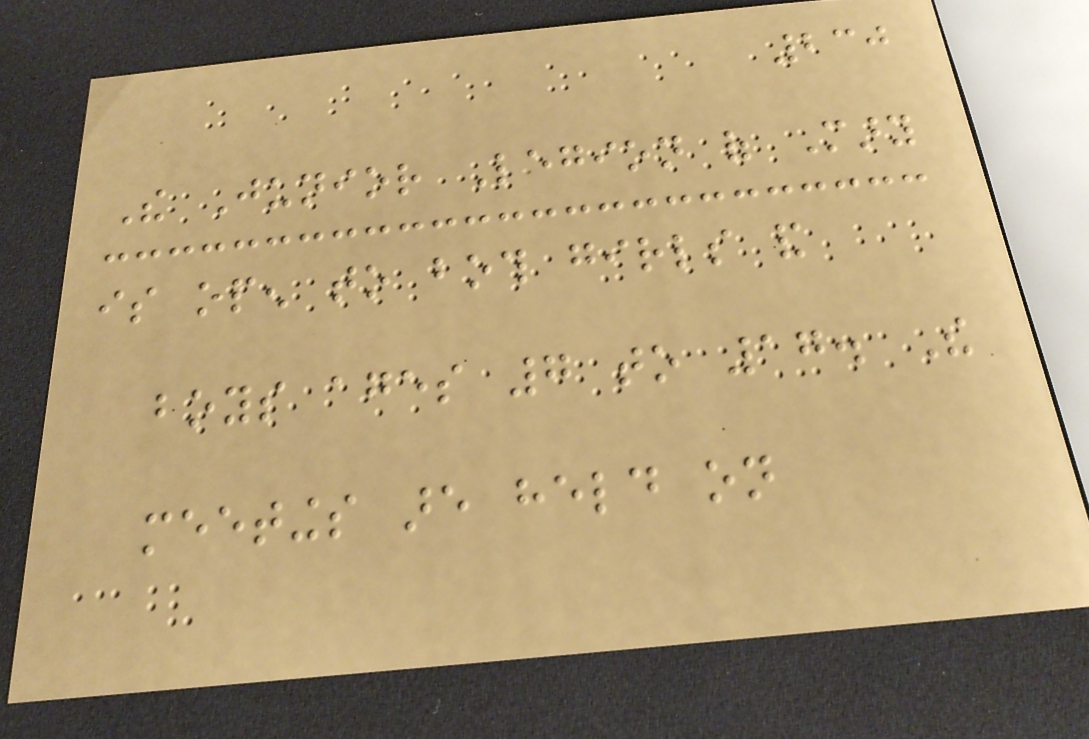230
The Junior Legion of Mary
is open to both girls and
boys ages 7 to 17. The
meetings are held on
